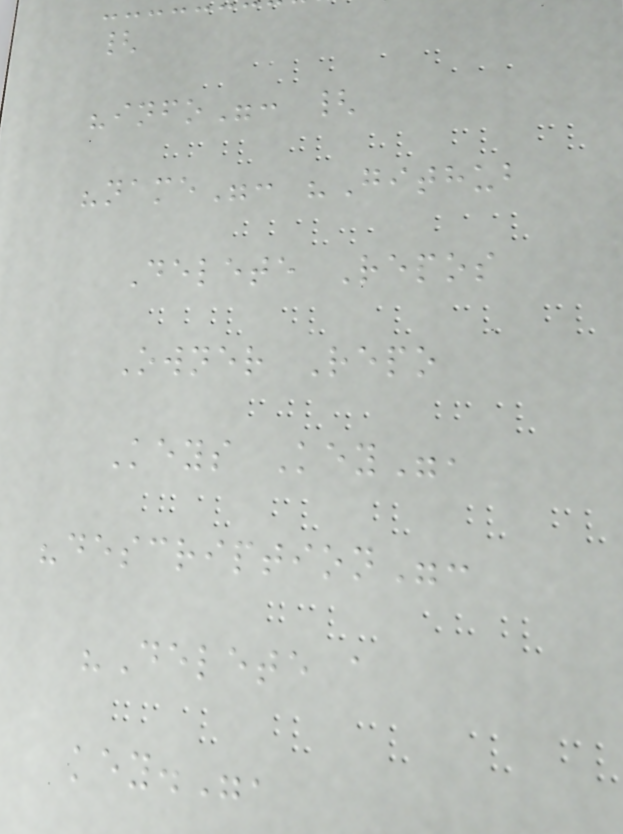{
"info": {
"name": "Github
Delete Repos
Owner Repo
Keys Key",
"description":
"Delete a
key.",
